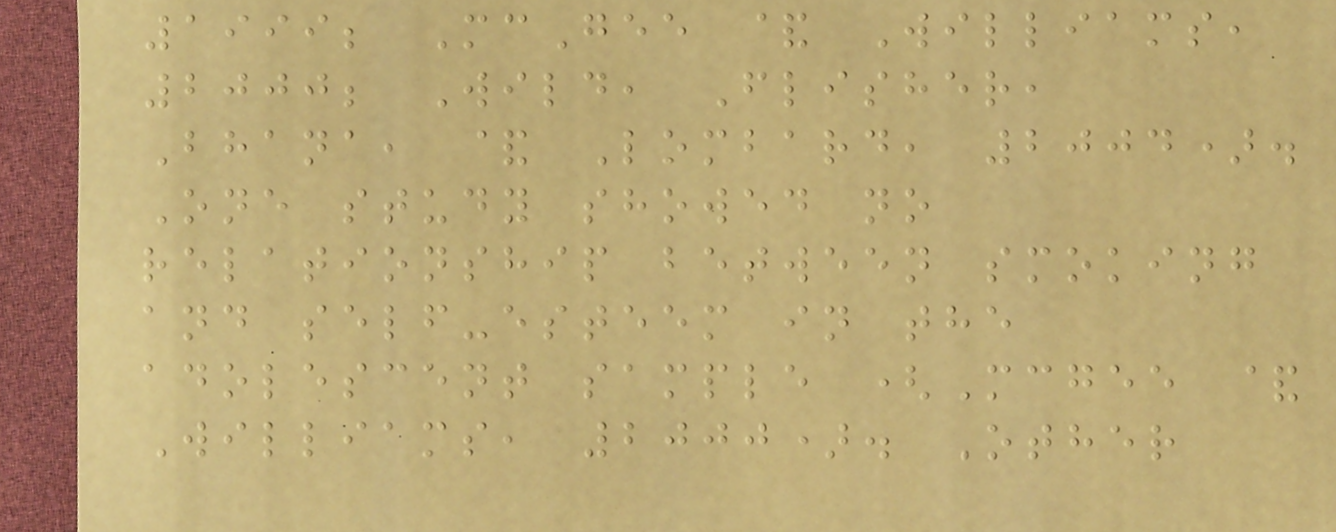1999; McGee & Williams,
2000; Wild, Flisher,
Bhana, & Lombard, 2004).
One study showed no
relationship between smoking
and self-esteem in the
adolescent sample (Mcgee &
Williams, 2000). Other
